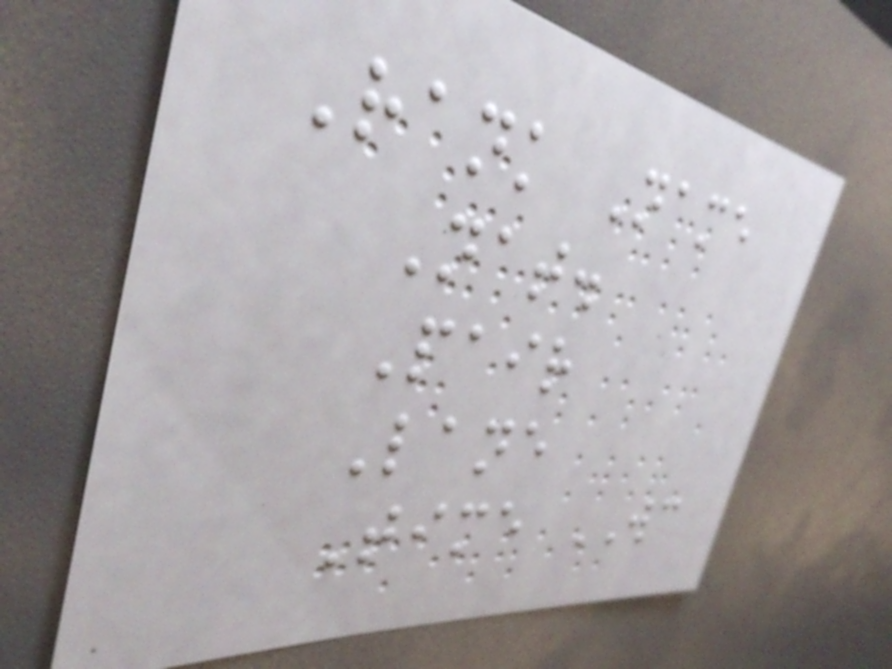Rank Name
Nat.
Pair
Lane
Time WC
